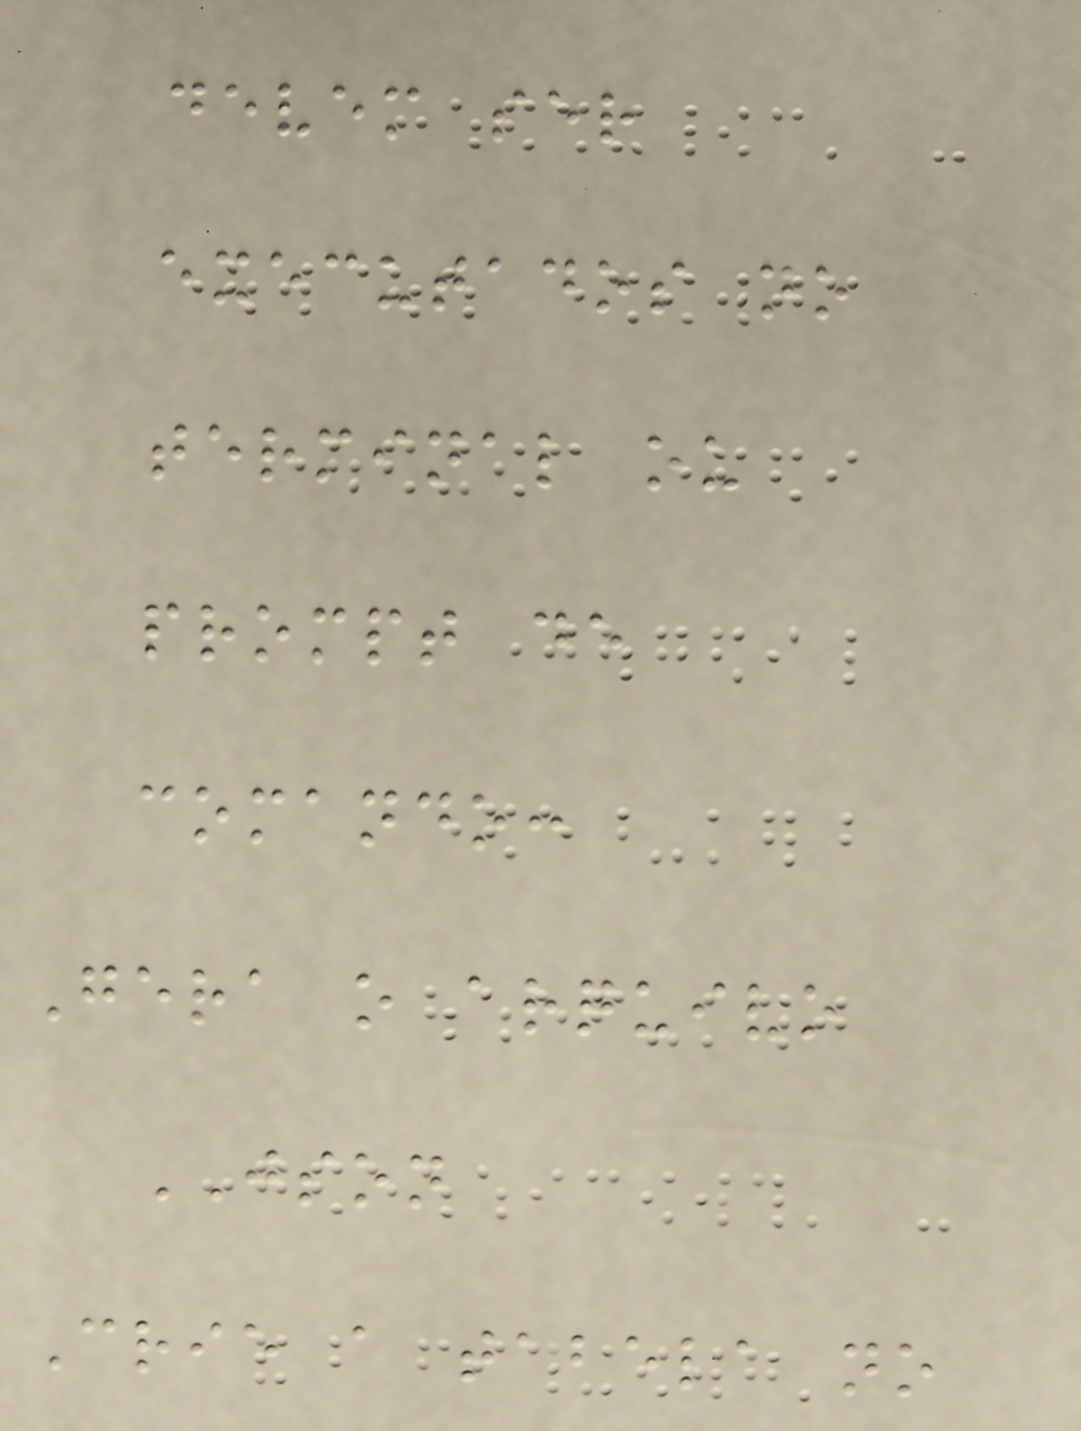devem ser
executados no
terminal ou
prompt de
comando:
Gera o arquivo
JSON
Crie a tabela no
